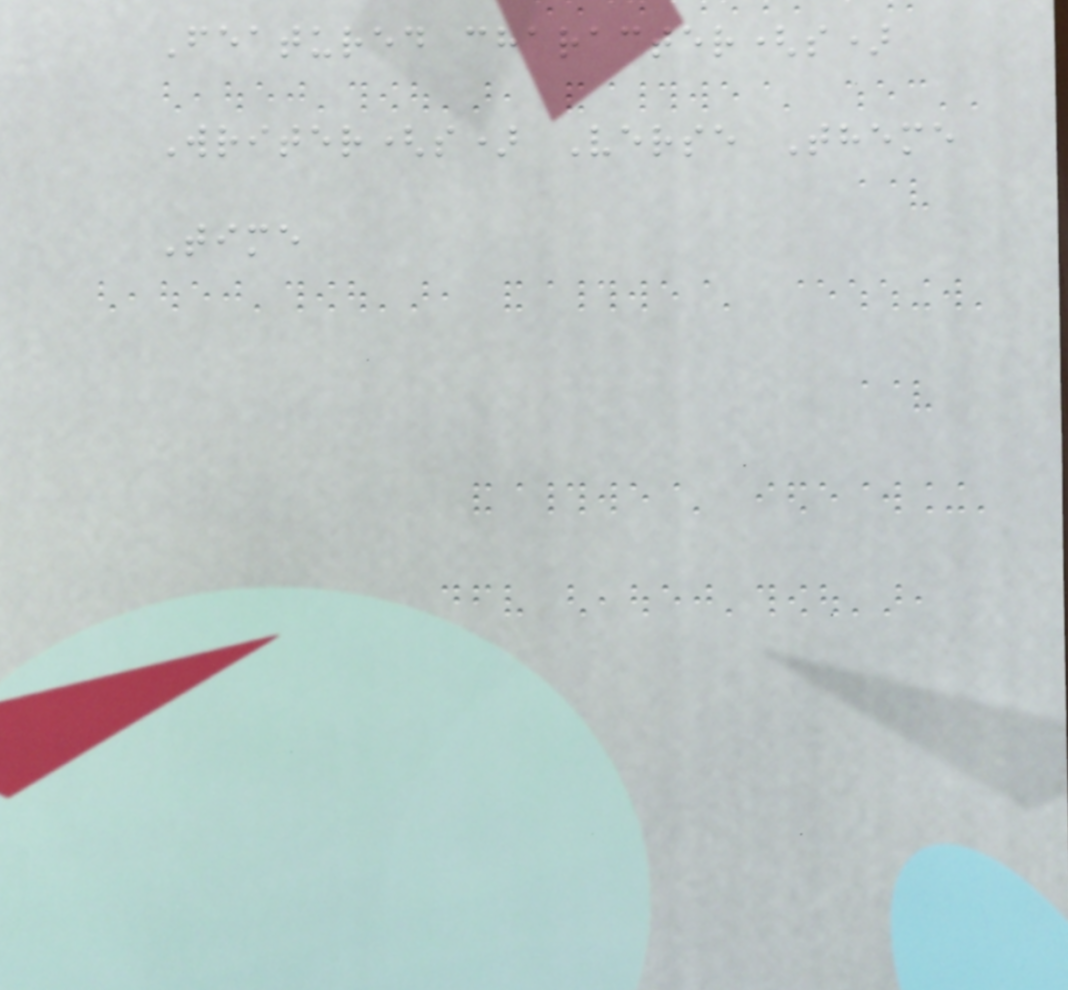Featured character(s)
Writer(s) Verse Theme
Time
